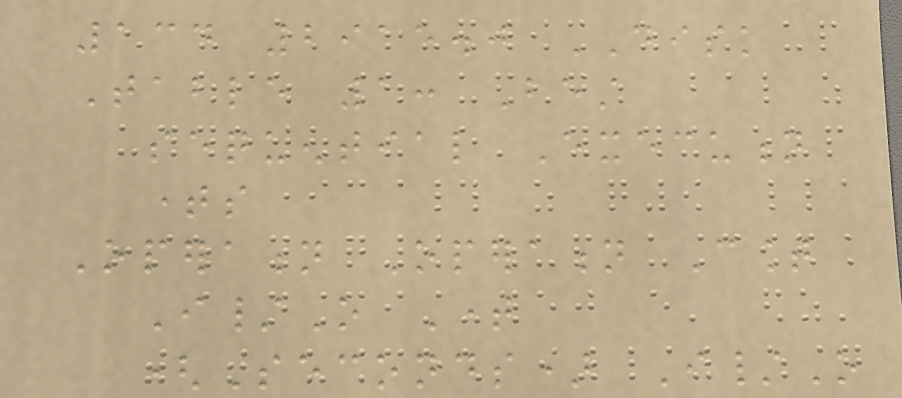134 2915.0 DISK
Table 1: Best
sequential Execution
times
Operation Operation Count
I/O Time
(Seconds) I/O
